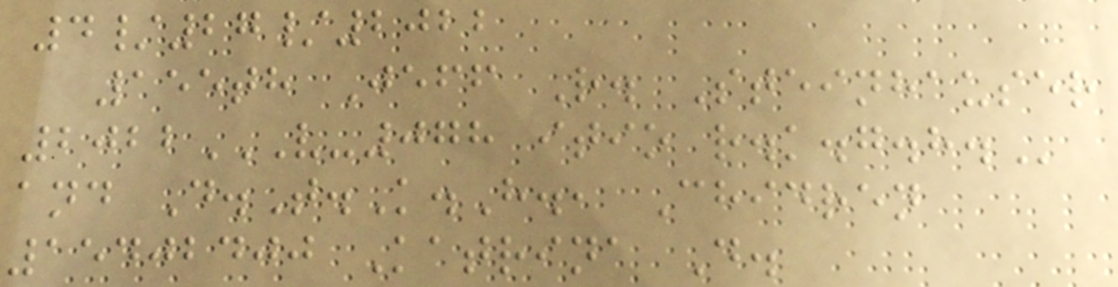4/27/2022
155th Jeff R. Steinhauser
2022V-078 ITIO R.K.G.H.
and D.T.K.H., Chidren
15402400 Katrina D.
